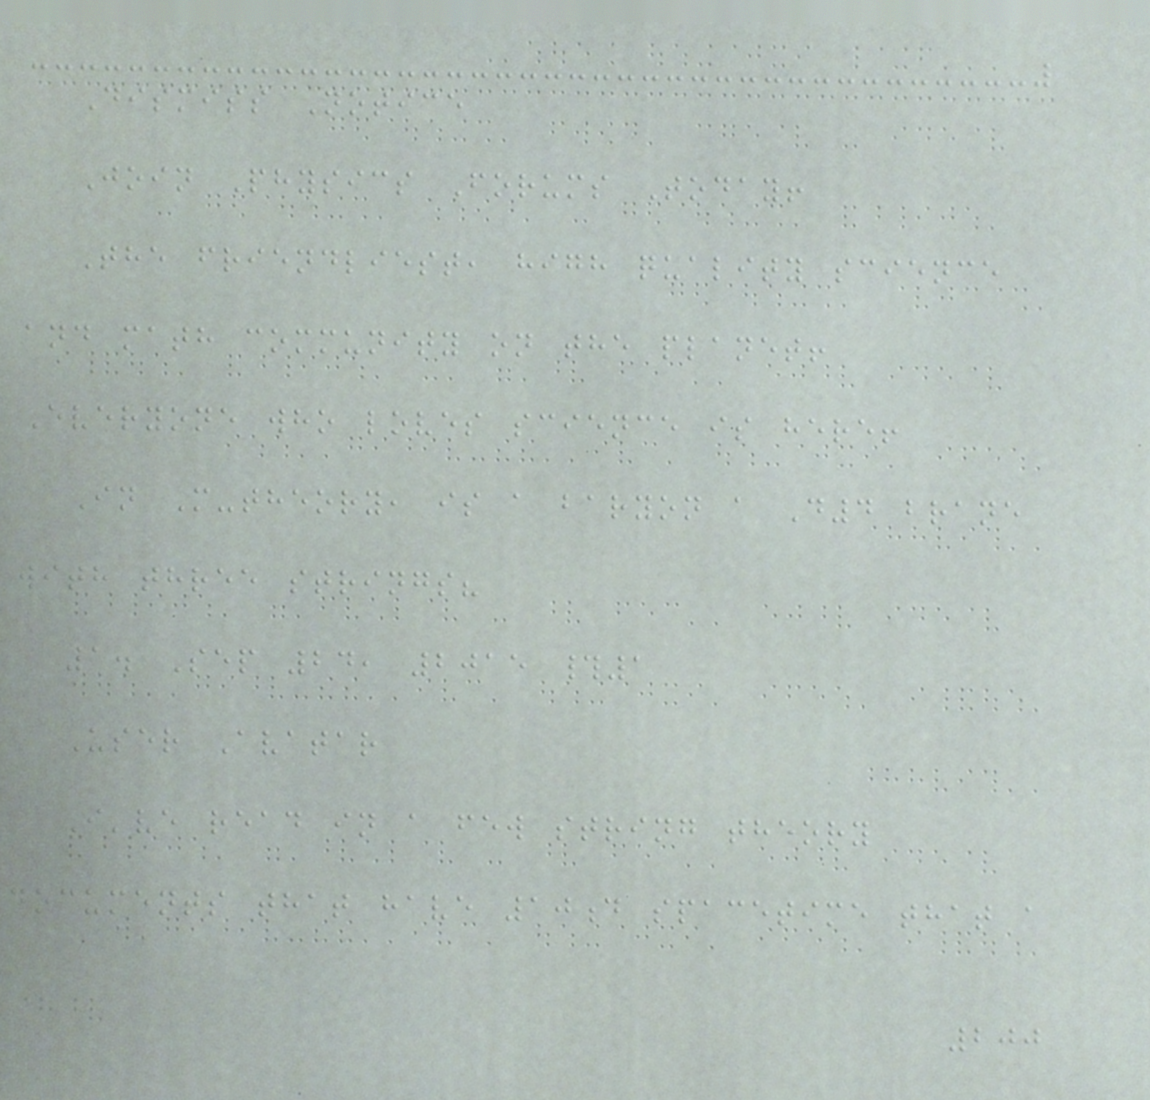Dismiss Notice
Join Physics Forums Today!
The friendliest, high quality science
and math community on the planet!
Everyone who loves science is here!
In M-theory, is a baryon a D4 brane
with three strings?
1. Sep 24, 2015 #1
User Avatar
I've read in a few string theory
documents that have 10d spacetime that a
200
